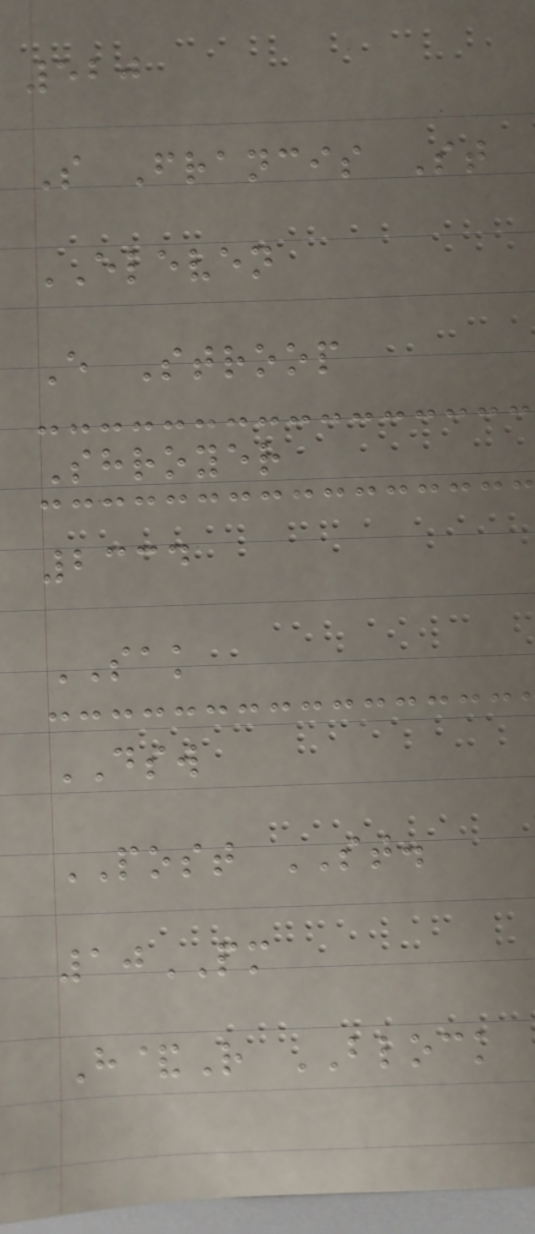520
S Francis St
ELEVEN
E Stroop
Shroyer
2334
SAK
DSW
POST ST.
10PM
H&R BLOCK
